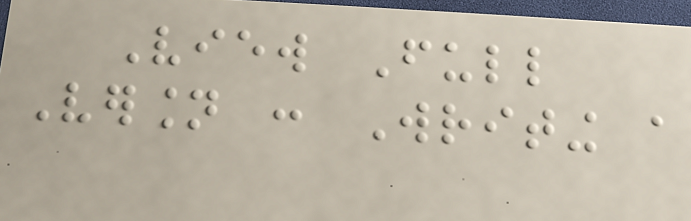View Full
Version : Writing a
